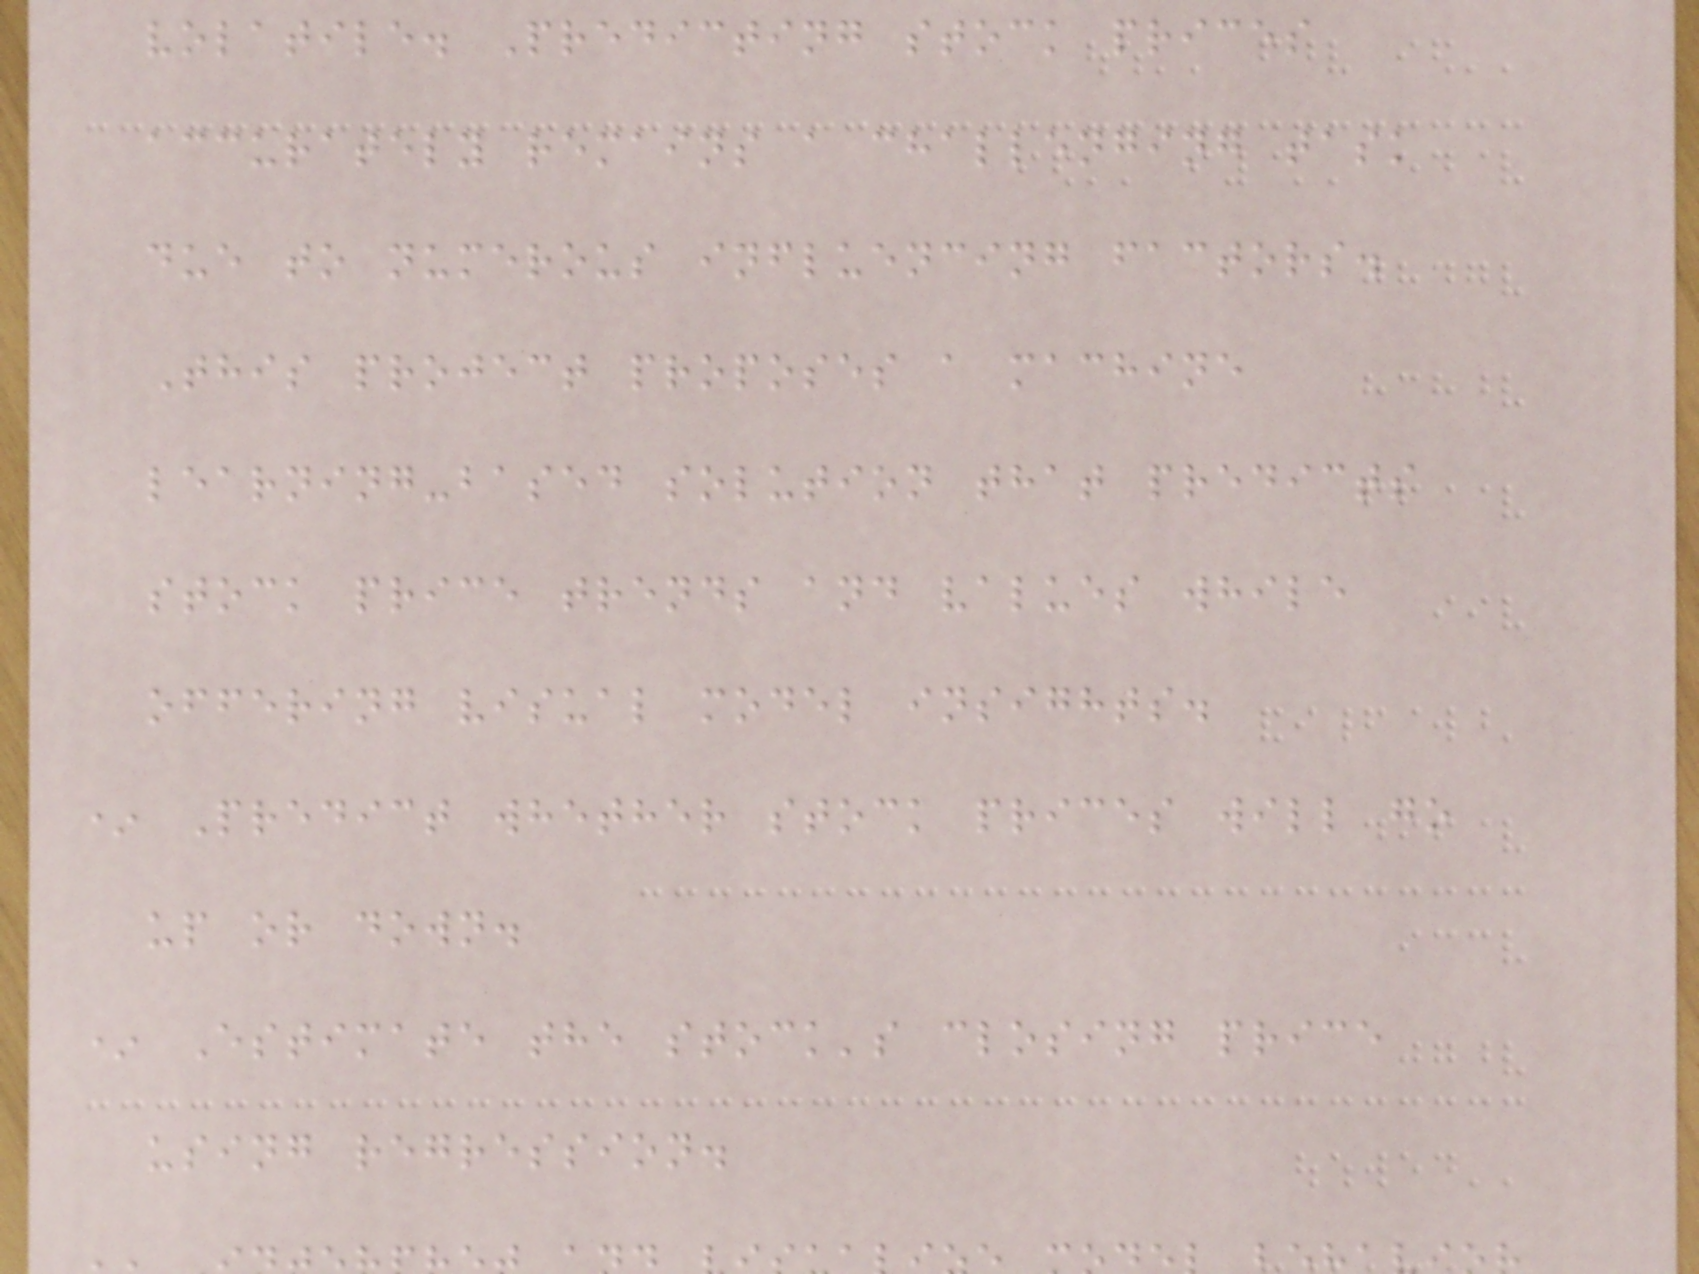volatile. Predicting stock prices
accurately remains a challenging task
due to numerous influencing factors.
This project proposes a machine
learning-based solution that predicts
stock price trends and values while
offering visual model insights.
* Predict whether stock prices will go
up or down.
* Estimate the stock's closing price
using regression.
